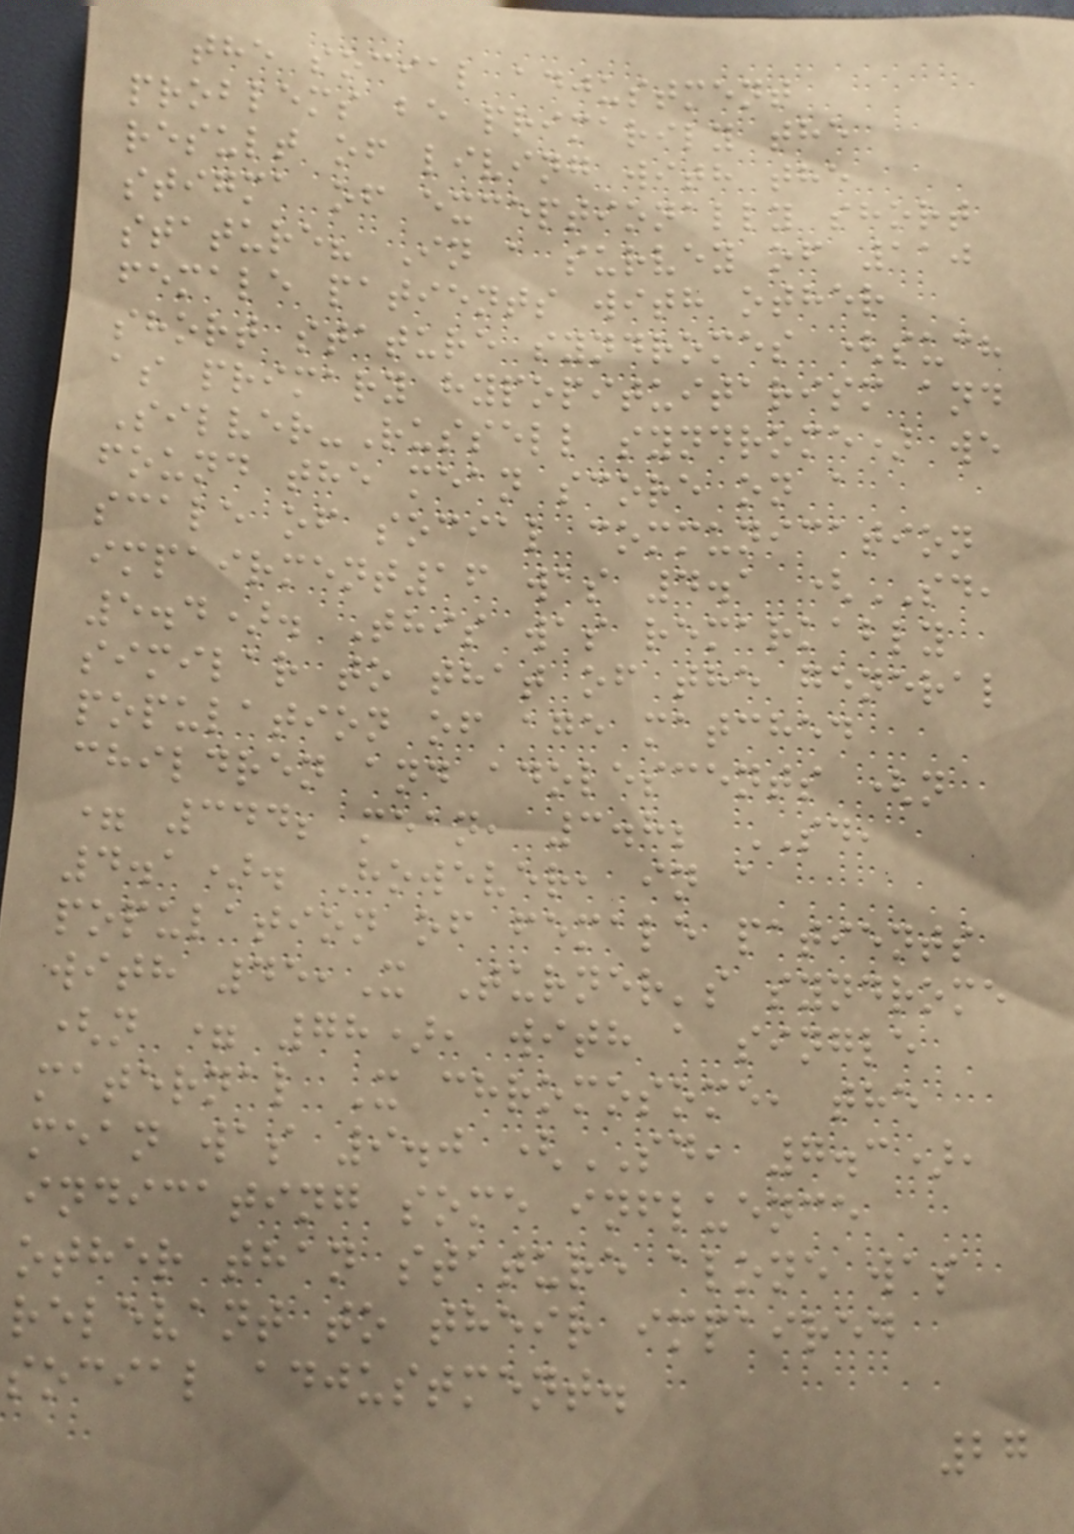the social adjustment
problems be primarily the
result of living with the
stigma of exceptionally short
stature? In a survey of 110
female patients with other
short stature syndromes (such
as primary hypopituitarism and
Silver-Russell syndrome) we
found the mean score on a
scale of social communication
impairment16 was 4.1 (SD,
5.4). This was remarkably
similar to that of the general
population of age matched
children and adolescents (n
= 344; mean, 3.8; SD,
4.1). However, in a
population of female patients
with 45,X Turner's syndrome
(n = 78), with a single
maternal X chromosome, the
mean was 9.0 (SD, 7.3),
indicating some influence
other than stature alone was
relevant to their impaired
social adjustment.
27
